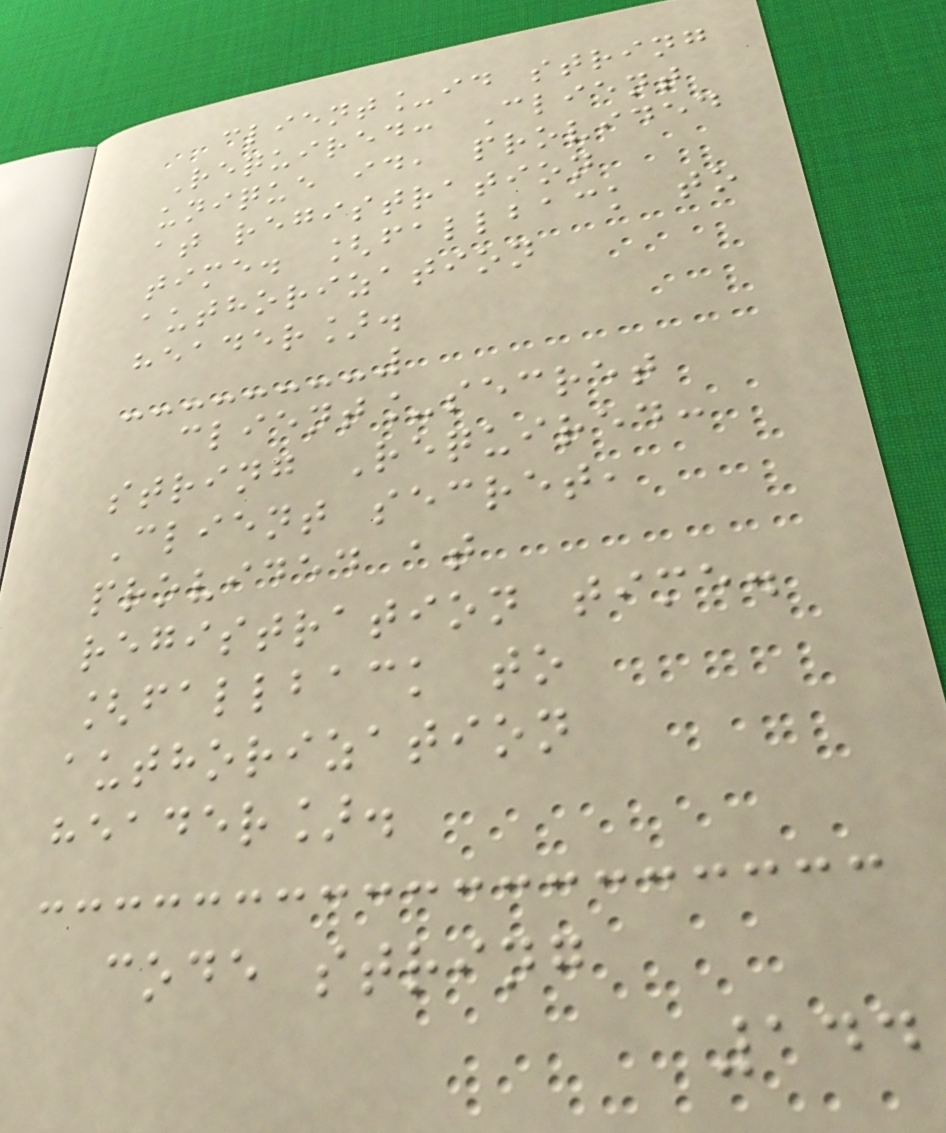client_id string
Required: Client
unique id, provided
at registration
time. [fallback to
authorization
header].
client_secret
string Required:
Client secret,
provided at
registration time.
[fallback to
authorization
header].
code string
144
